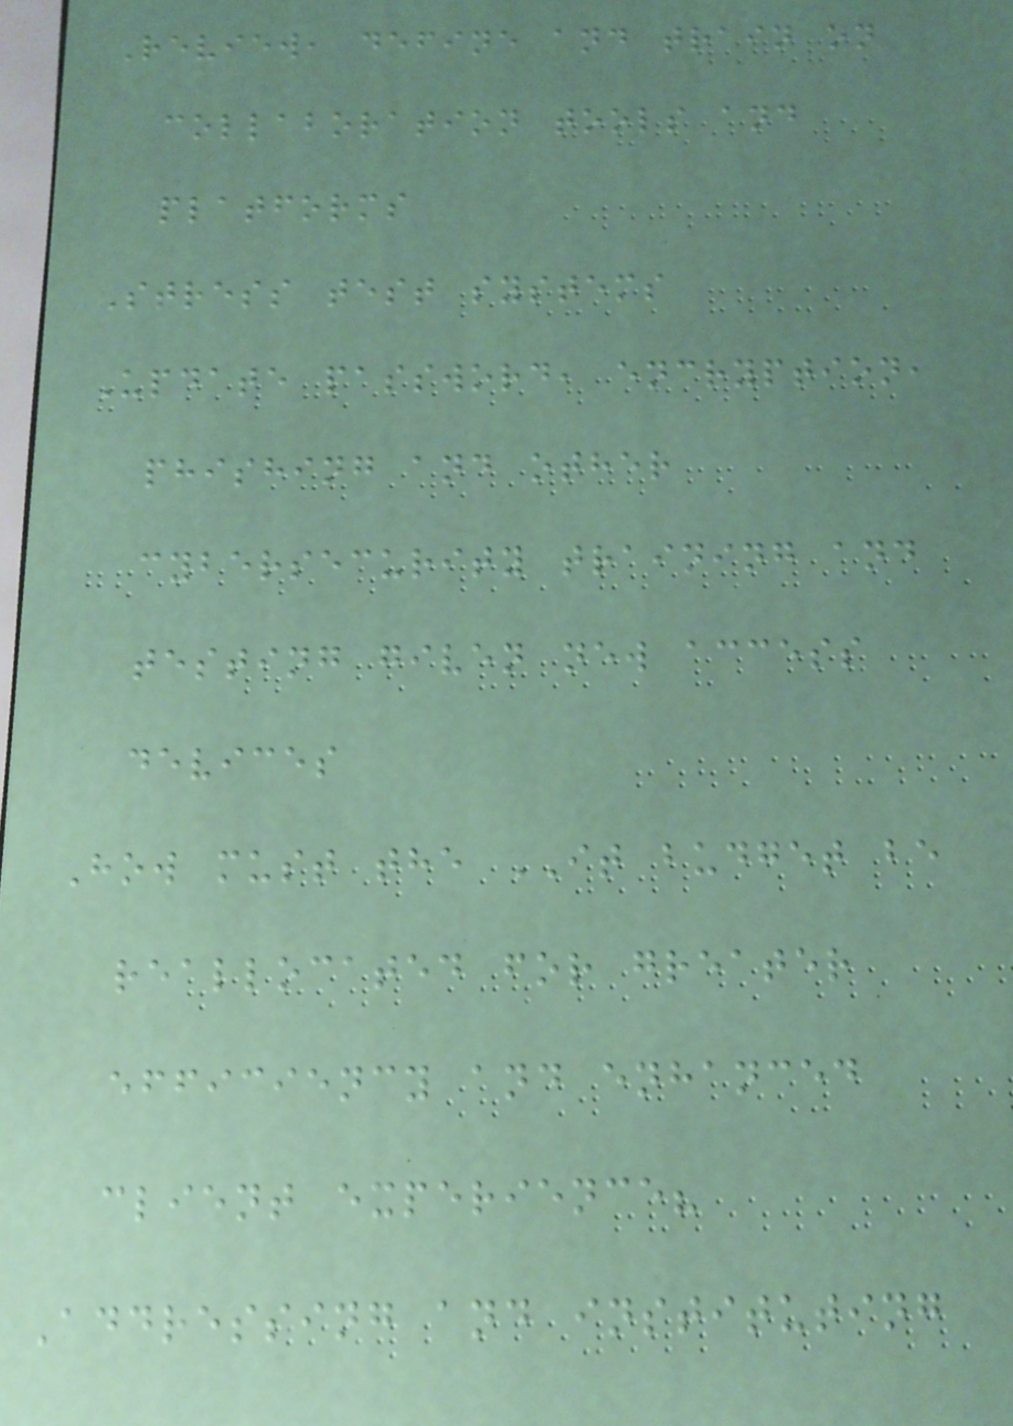Review, define and train on
collaboration tools and
platforms
Stress test systems
Update password, encryption,
phishing and other
cybersecurity training and
testing given new access
devices
How must the IT budget be
reallocated for greater
efficiency and enhanced
client experience?
Addressing and instituting
